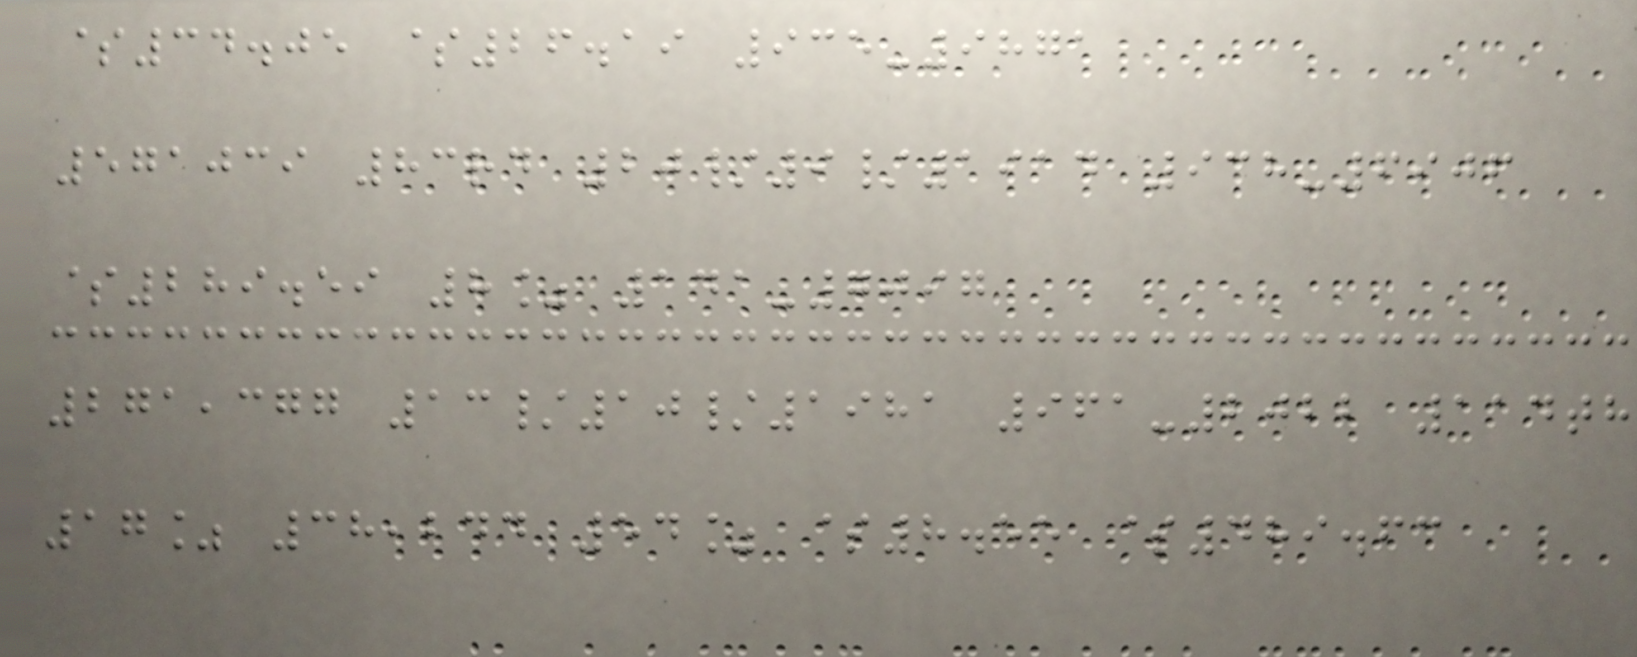$34.05 $26.19 935-9871
571039 83rd 20/9/1914 938-6906
$289.59 8% 141-7097
271,377 13/10/1981 961-2022 114th
17% 38,244 54% $8.55 $489.63
